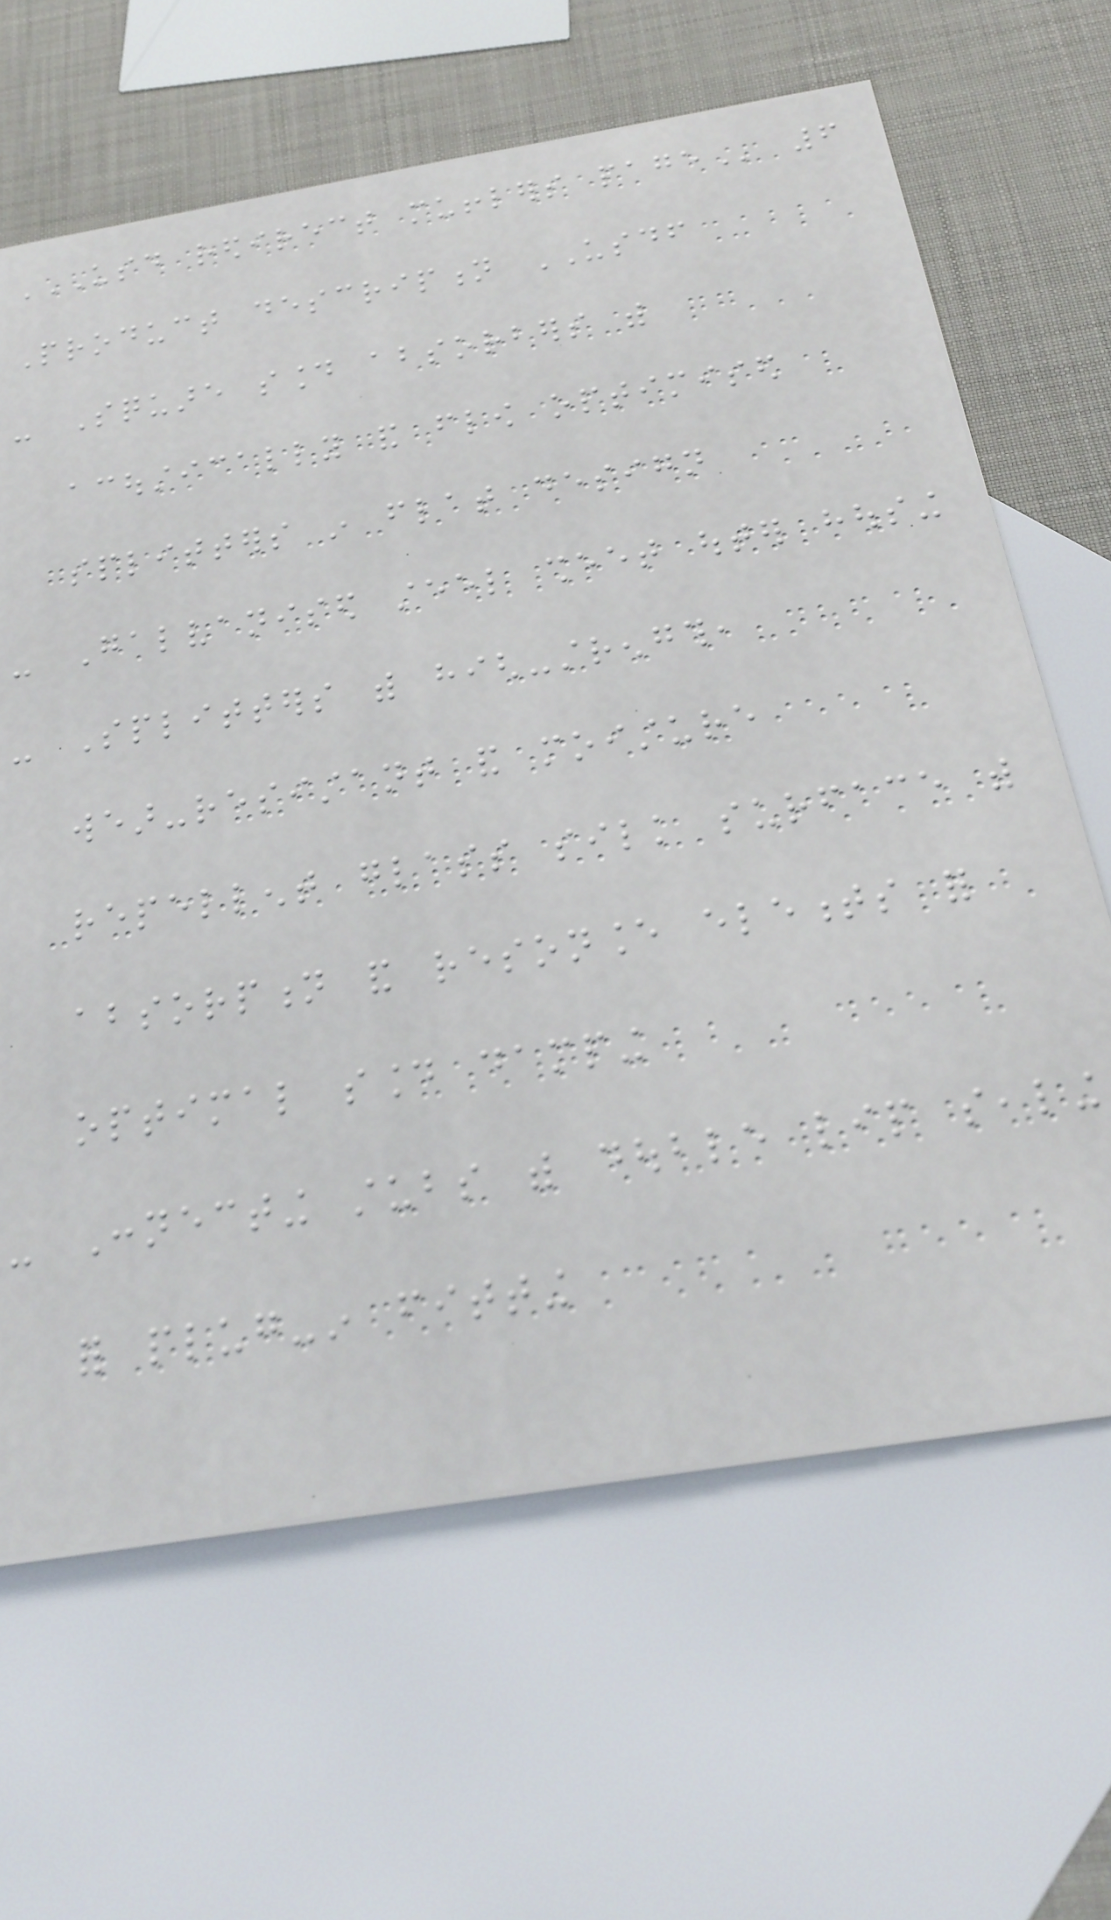USD REDIRECT MUFFLERS PAGE 6
Product description USDF
- Square sound absorbers with
acoustically and flow optimised
splitters in flat design
- Galvanised steel sheet outer housing
- Splitters with high-strength,
wear-resistant and moisture
repellent glass silk surface with
absorption and resonance elements for
optimal sound damping
- Connecting stubs with double lip sealing
for plug-in fitting
